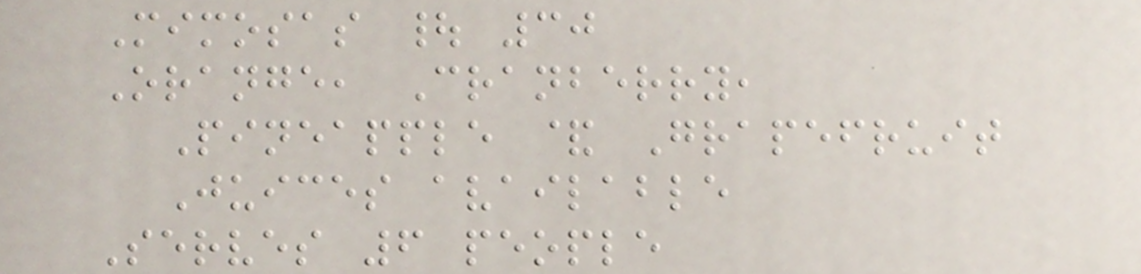Mimosas | 30
Orange, Cranberry,
Pineapple & Grapefruit
Juices available
Serves 6 people
